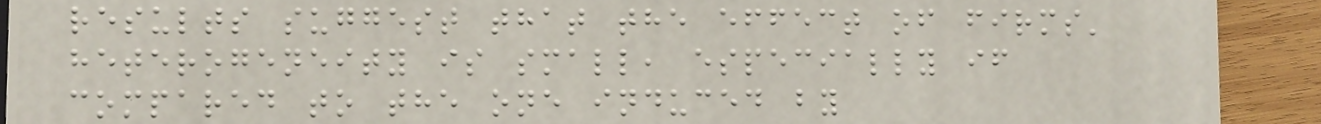results suggest that the effect of firms'
heterogeneity is small, especially if
compared to the one induced by
